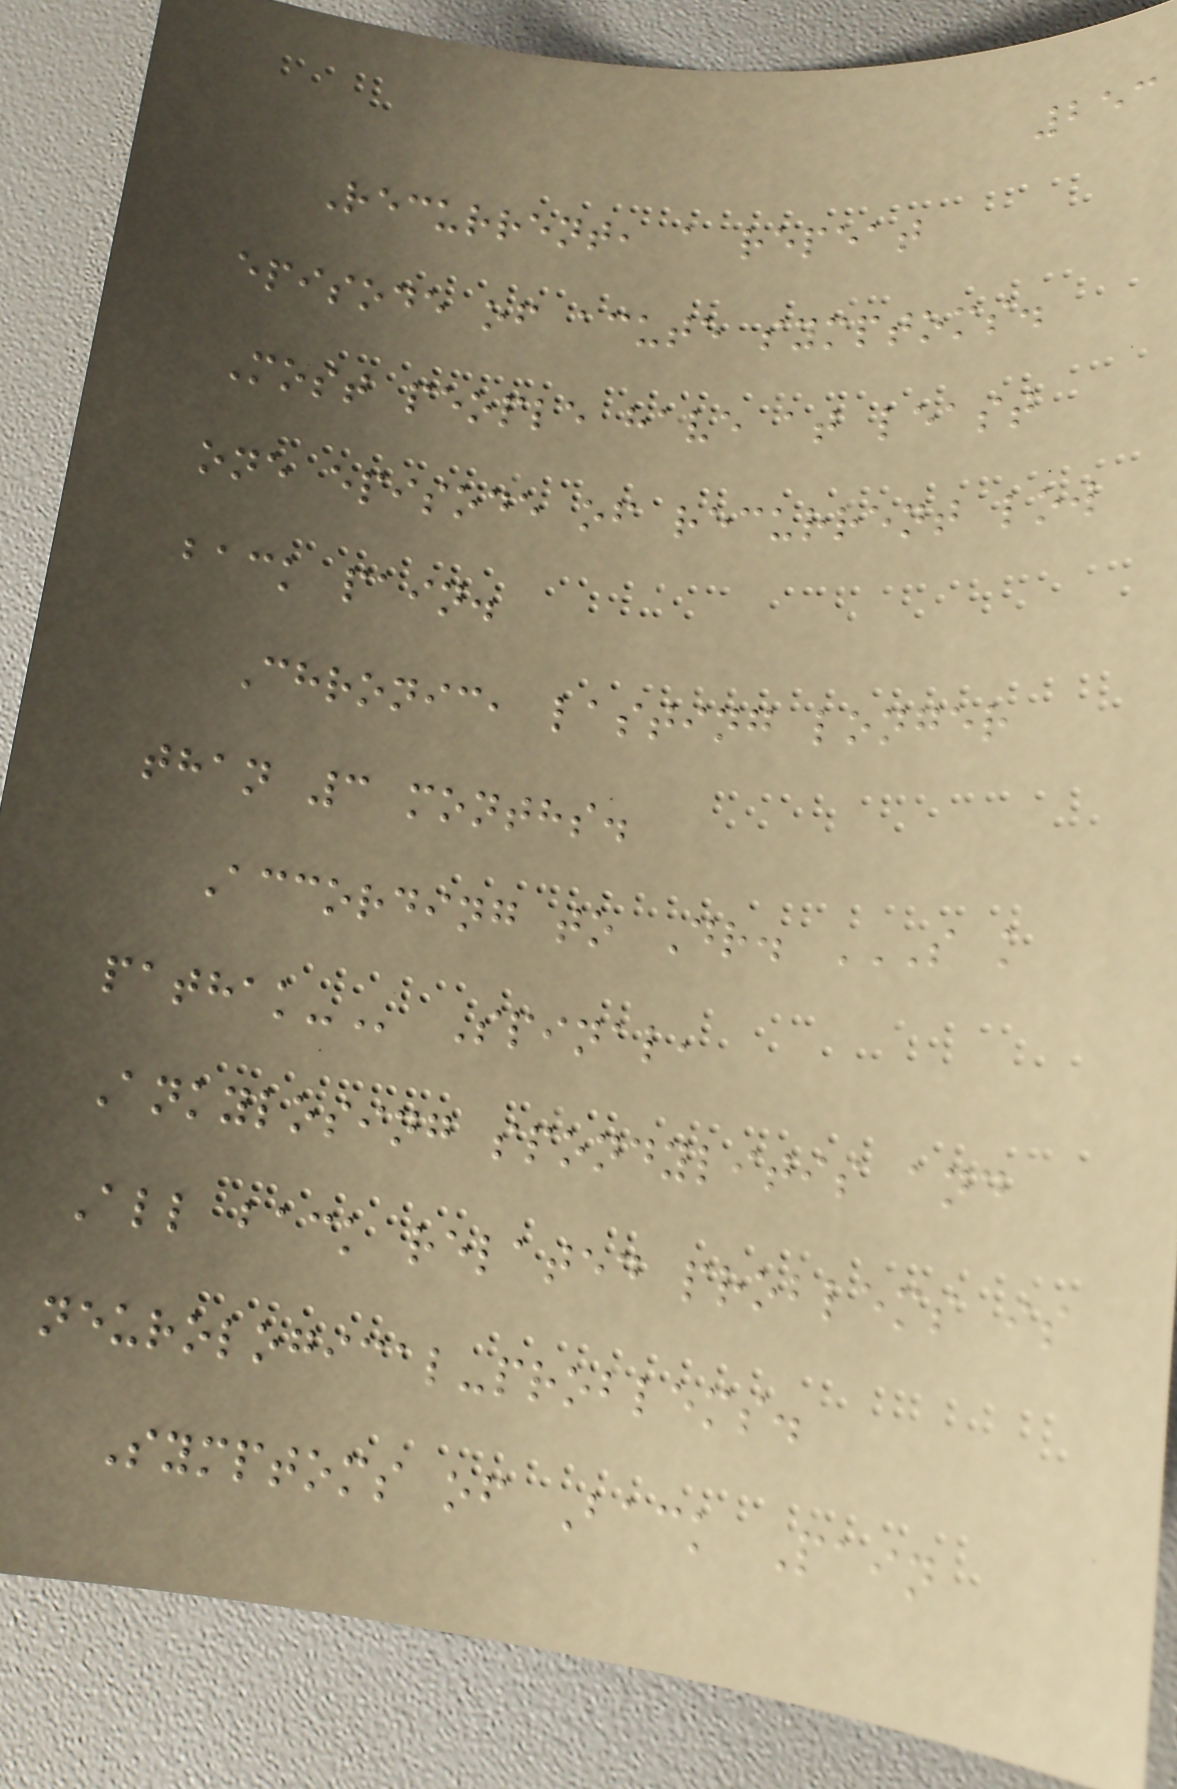253
Recurrent, a repeat
episode of acute symptoms.
Most people have at least
one episode of recurrent low
back pain.
Chronic, lasting longer
than 3 months.
According to Dr. S K
PATHAK- Spinal,
Ankylosing spondylitis and
All back related problems is
neurological-problems.
Symptoms of Back Pain
